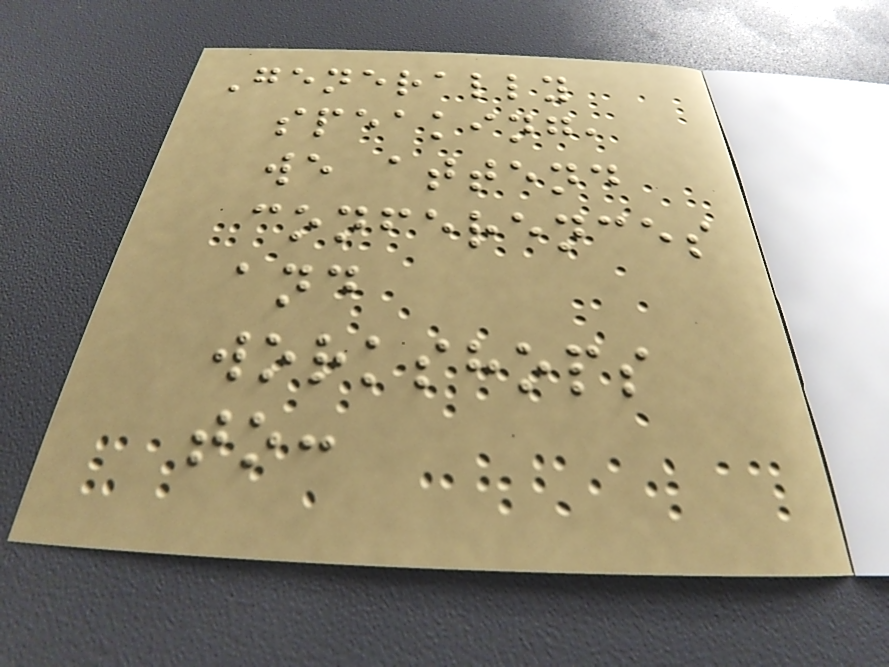Generally
speaking,
we attend
conferences
and
workshops
to:
